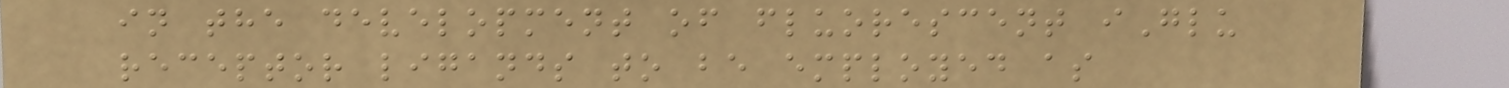in the development of fluorescent iGlu
receptor ligands to be employed as
